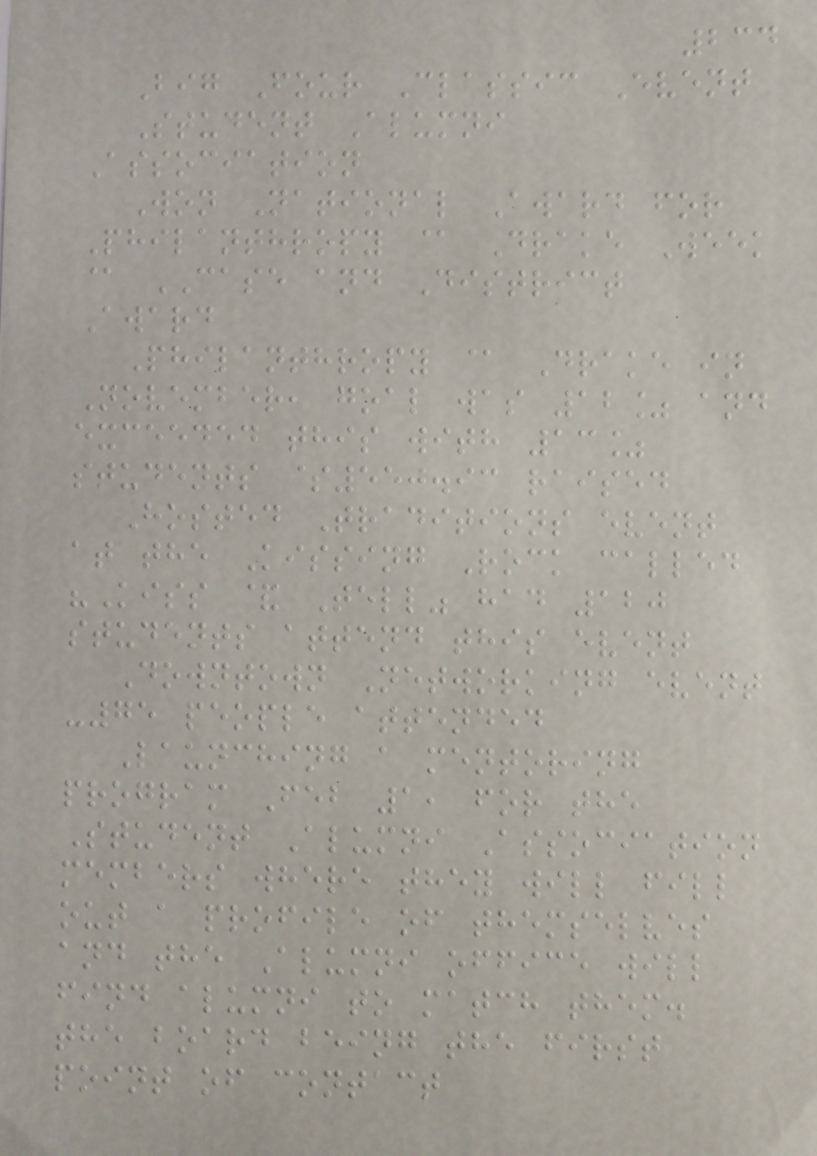234
Big Four Classic Event
Student Alumni
Association
Won National Award for
Philanthropy @ Drake Week
@ CASE and District
Award
Philanthropy @ Drake in
November, goal was 12% and
exceeded this with 13%
students $550.93 raised
Hosted Traditions event
at the Kissing Rock called
"Kiss & Tell" had 120
students attend this event
Downtown Networking event
-75 people attended
Launching a mentoring
program Feb 1, for the
Student Alumni Association
members where they will fill
out a profile of themselves
and the Alumni office will
find alumni to match them.
the board being the first
point of contact
